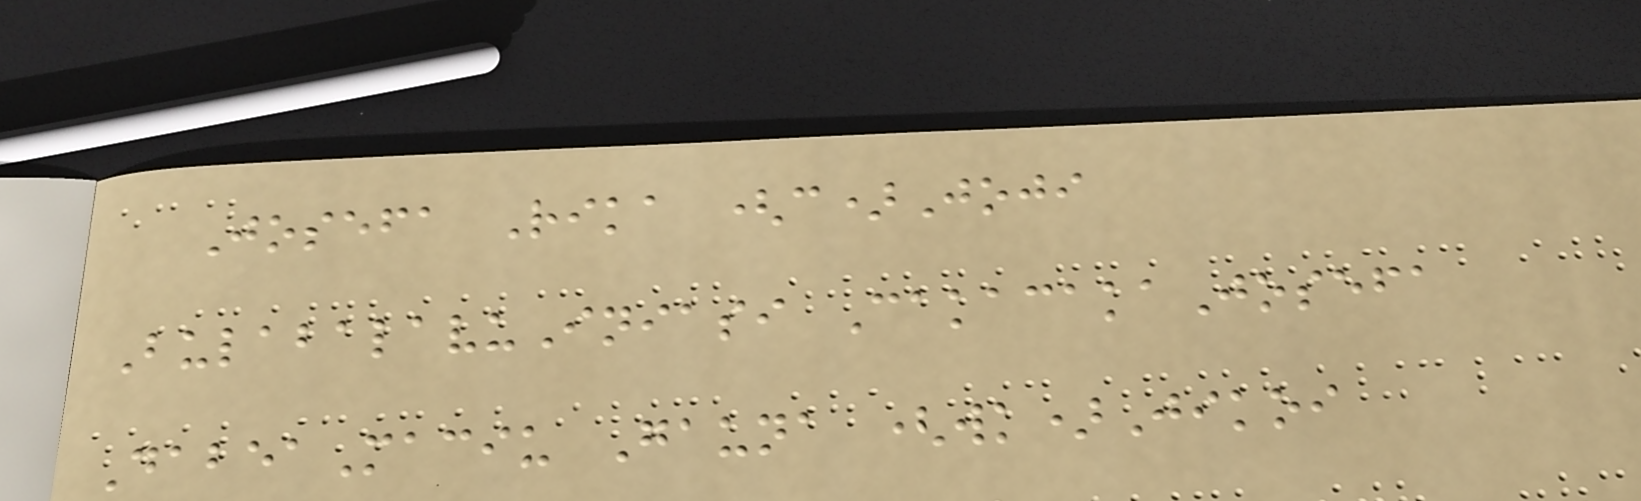Josefa Rika (c)Joji
BulabalavuIniasi CakacakaJosefa
DabeaMaciu Gauna (wk)Jikoi
